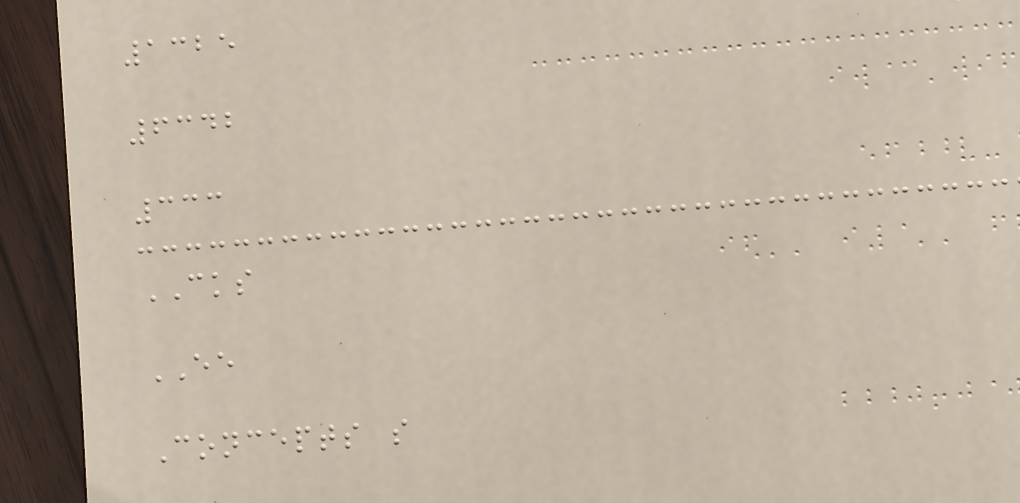1325
6342
333
CKS
EE
Concepts s
